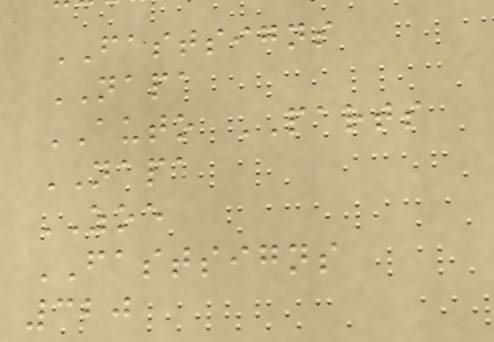FASTSIGNS
NAPA
AUTO PARTS
NAPA
ZOE
FASTSIGNS
320
